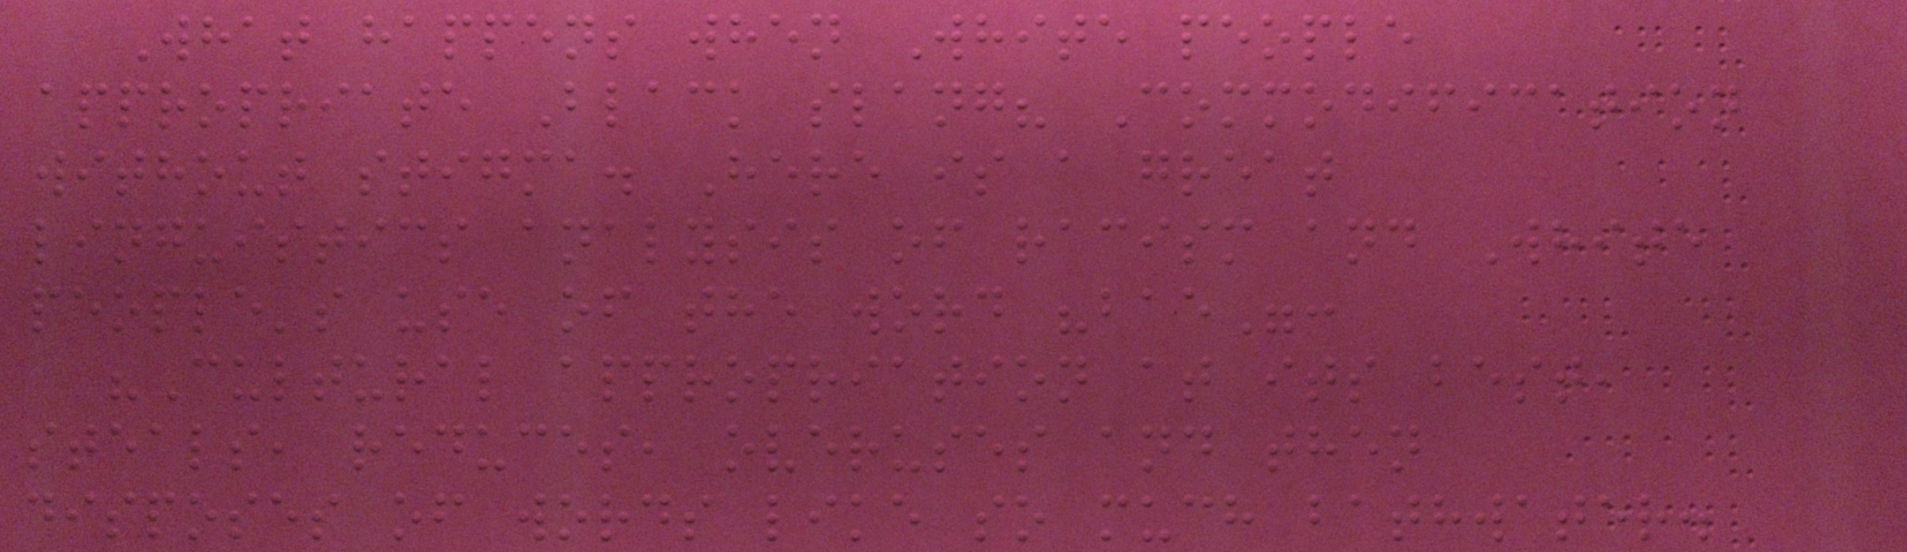What happens when White people
appropriate Black slang? Commodification
without stigma. Here is a great
linguistics analysis of racism and White
people's use of the word "bae":
"Cultural appropriation at its best,
steals, reduces, overuses and then
disposes of words like so much bathwater.
